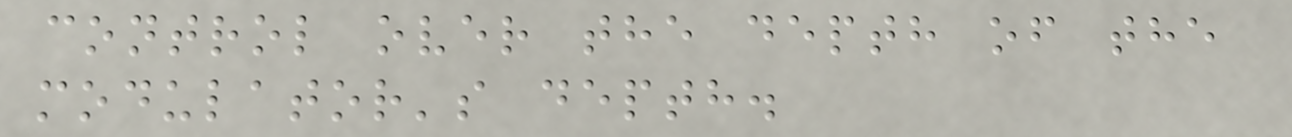control over the depth of the
modulator's depth.
